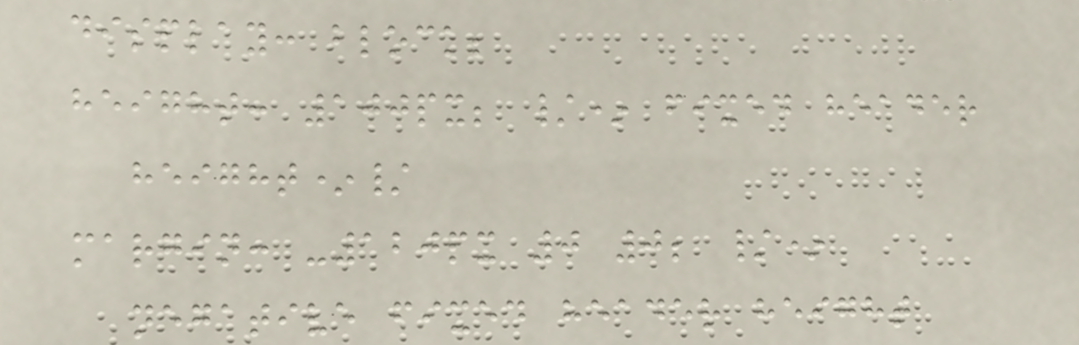display: block;
height: 100px; /* fixed header
height*/
margin: -120px 0 0; /*
negative fixed header height
